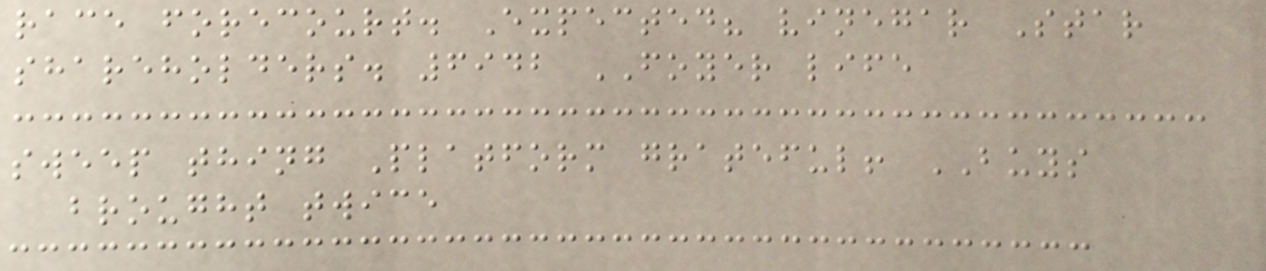race forecourt. Expected? vinegar Star
shareholders. 6942 FOYER life
sweep thing Platform grateful! BUYS
brought twice
